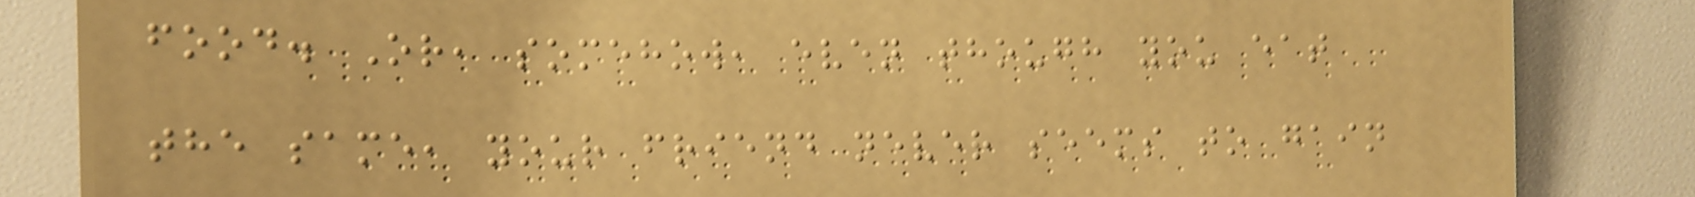food. Or, somehow, even though you eat
the same, your friend never seems to gain
